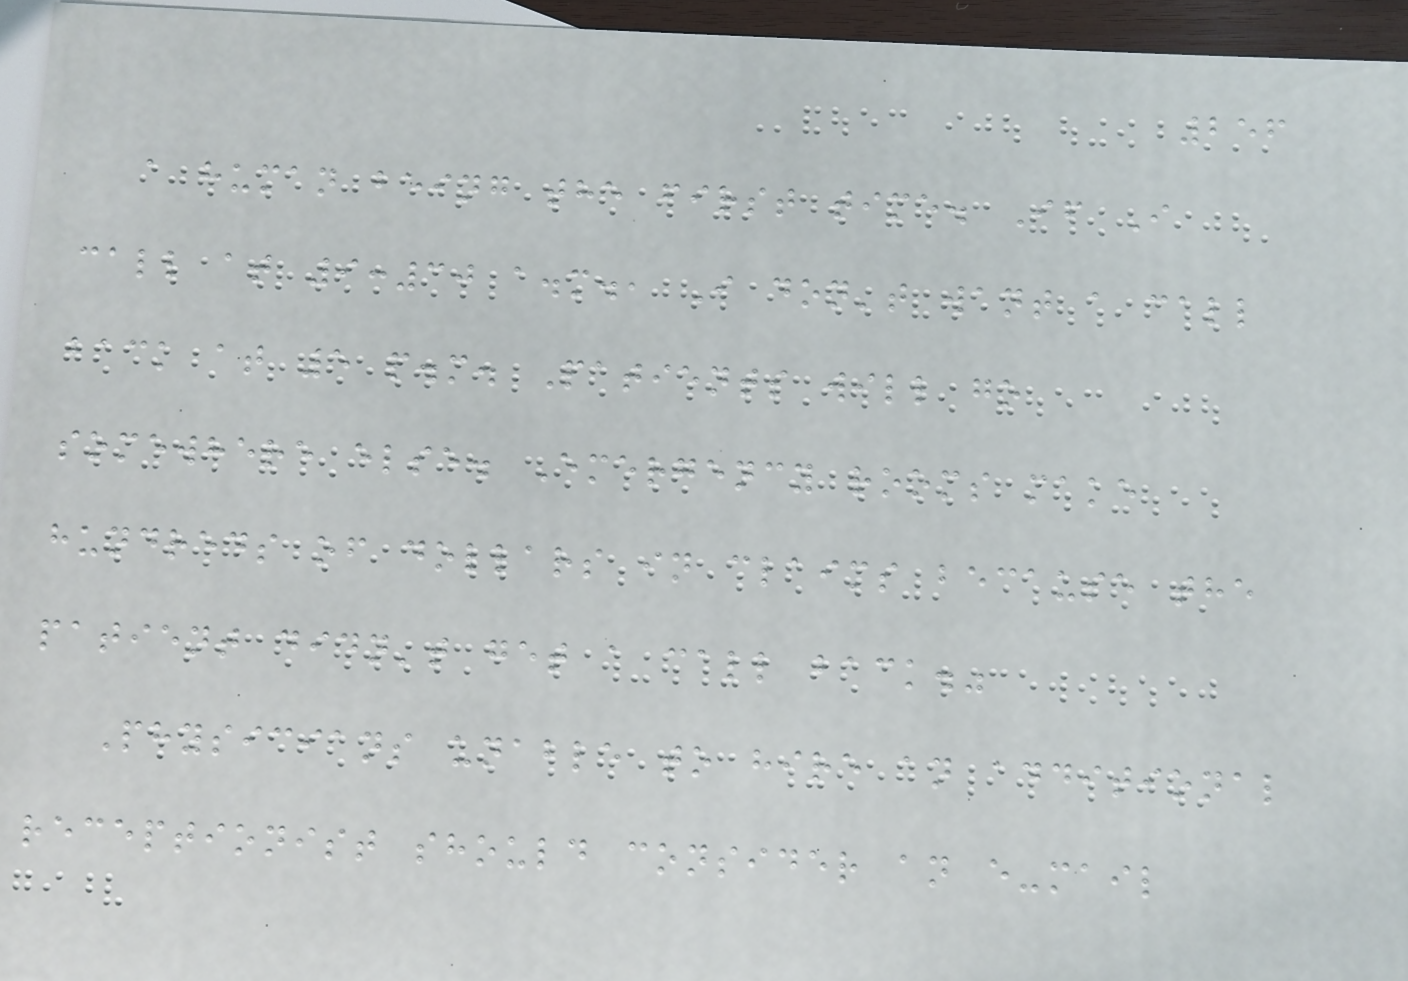256
a human being the first time. If I
call at 9:30 a.m., I don't want a call
back at 5 p.m. Patients will go
somewhere else. Emergency rooms make
hundreds of dollars in claims because the
patient didn't get a call back."
Physicians unable to hire an additional
receptionist should consider an e-mail
